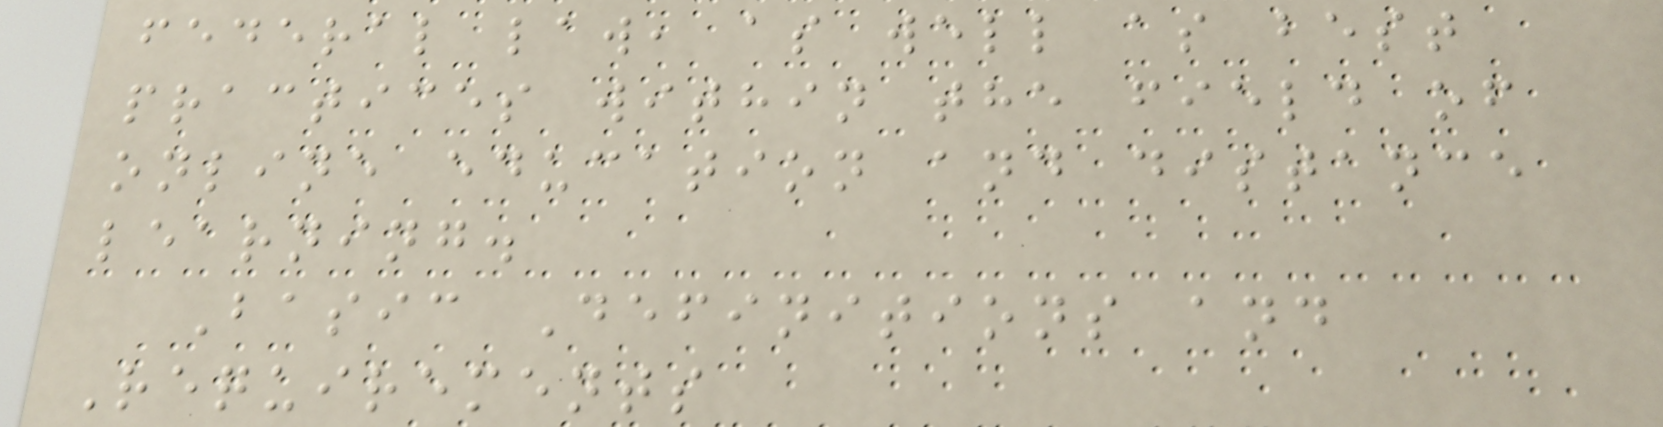federal law, as well as best
practices within the field of
online education and distance
learning.
Basic Definitions and
Requirements
